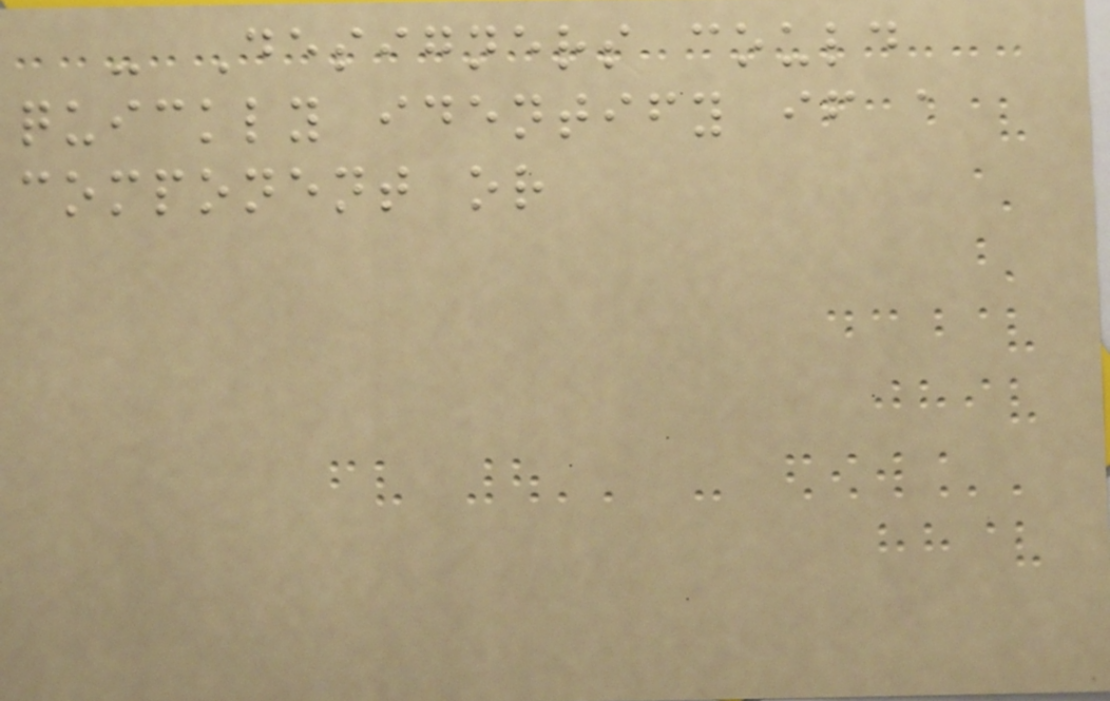- Designers could
quickly identify if a
component or
